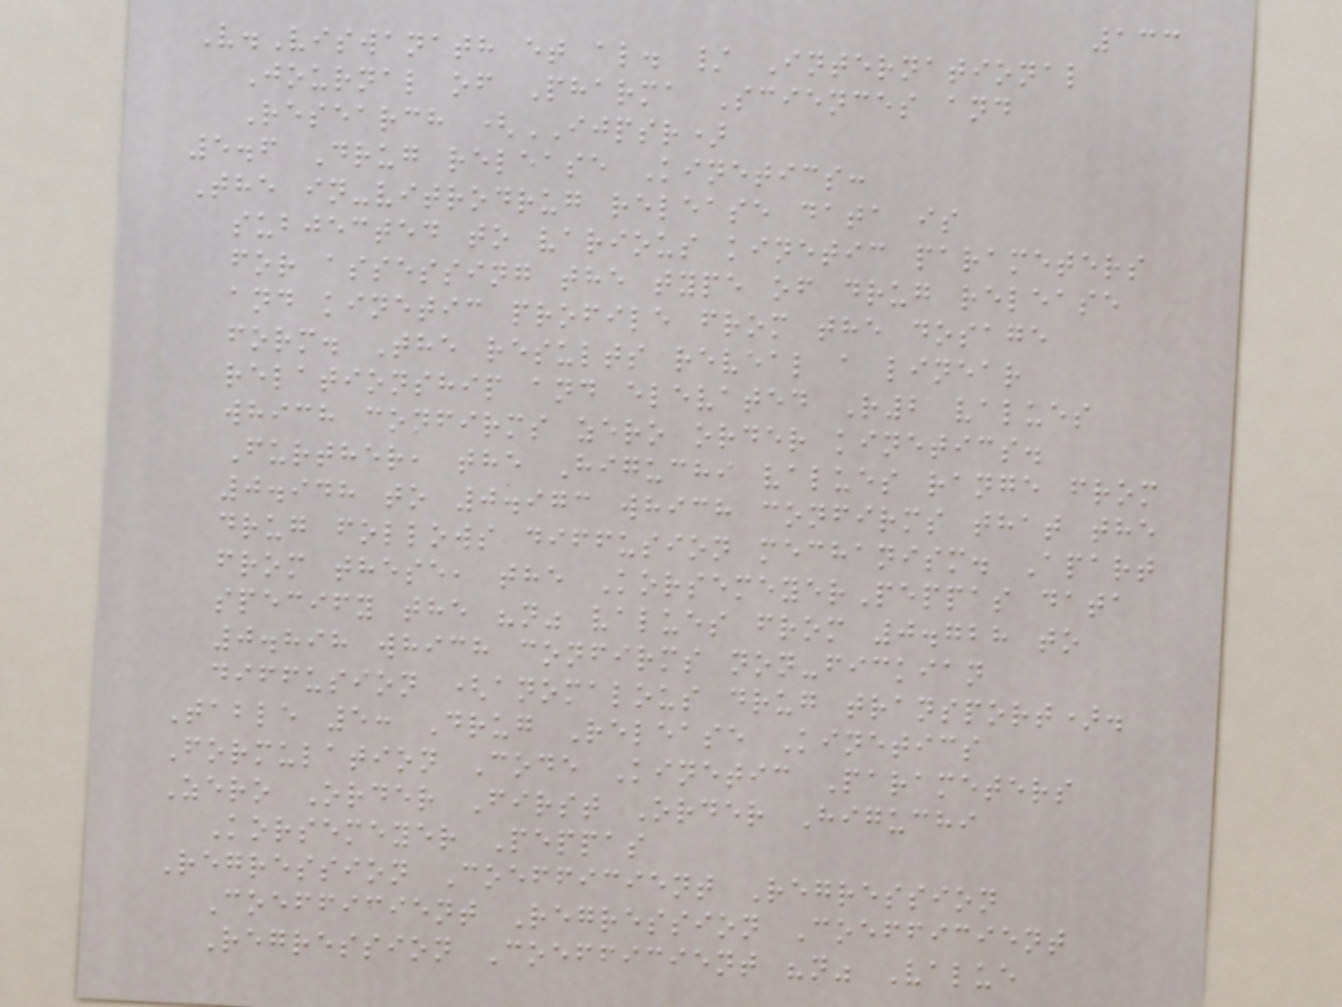133
V.Viswanath et al. / International
Journal of Pharma Sciences and
Research (IJPSR)
5.6 Drug release Kinetics:
The in-vitrodrug release data is
subjected to various kinetic parameters
for assessing the type of drug release
and kinetic profile from the dosage
form. The results reveal a linear
relationship and elevated R2 values
which confirms zero order kinetics.
Further, the Higuchi values range from
0.948 to 0.973 which confirms that the
drug follows diffusion mechanism. Apart
from these, the KorsemeyerPeppas data
specify the "n" values from 0.728 to
0.898 which confirms non-fickian
diffusion (anomalous drug transport).
Table 5: Drug Release Kinetics
Formulation Code Kinetic Parameters
Zero Order First Order Higuchi
Korsemeyer Peppas
Regression Coefficient Regression
Coefficient Regression Coefficient
Regression Coefficient "n" Value
